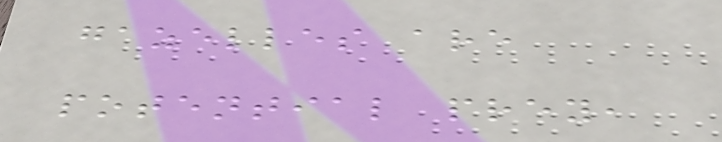gazelles are
potential prey,
